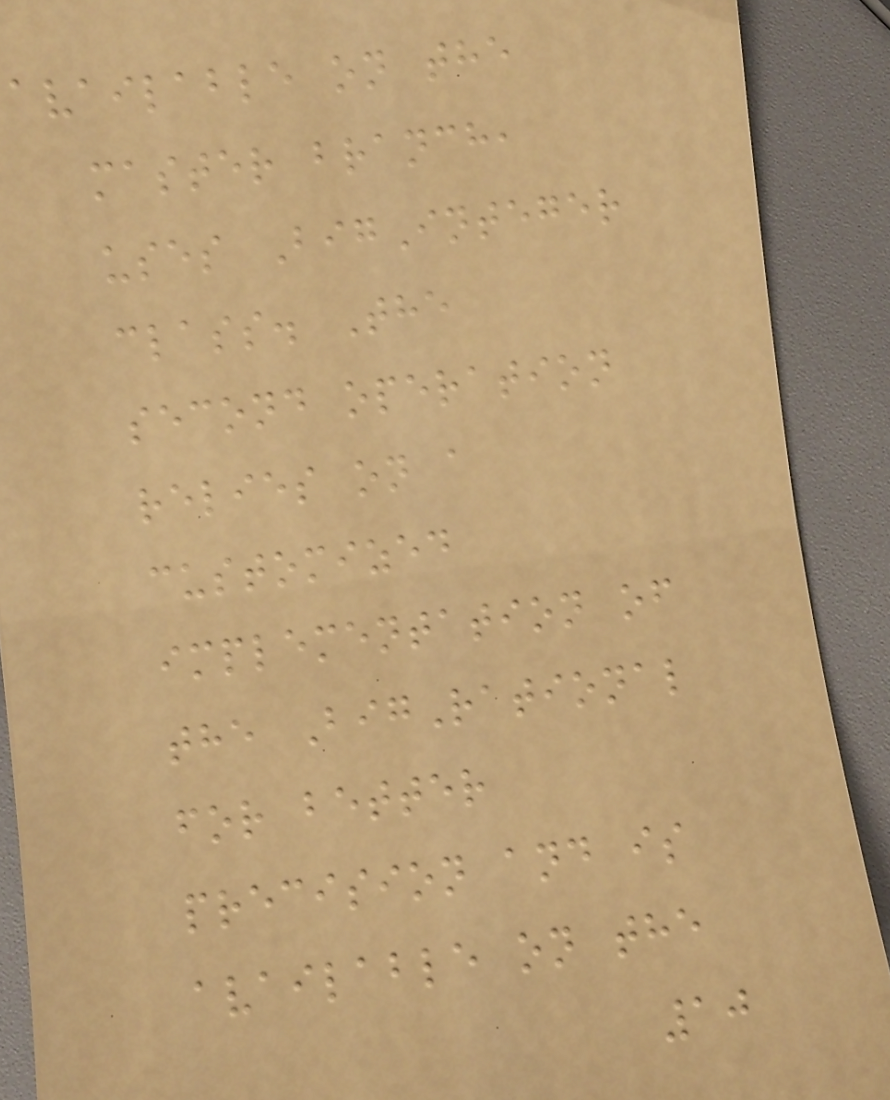available on the
master branch,
uses BigInteger
class. The
second operation
relies on a
customized
implementation of
the BigRational
for better
precision and is
available on the
10
